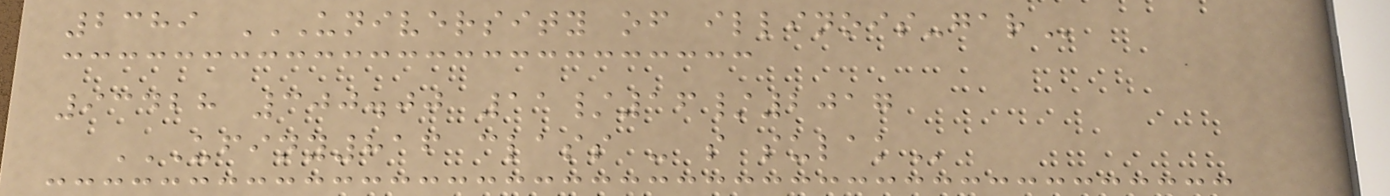2389 UNIVERSITY OF ILLINOIS-GAR
93428 300.00 11/16/2017
UFINY816 CLASS - S SULAK
